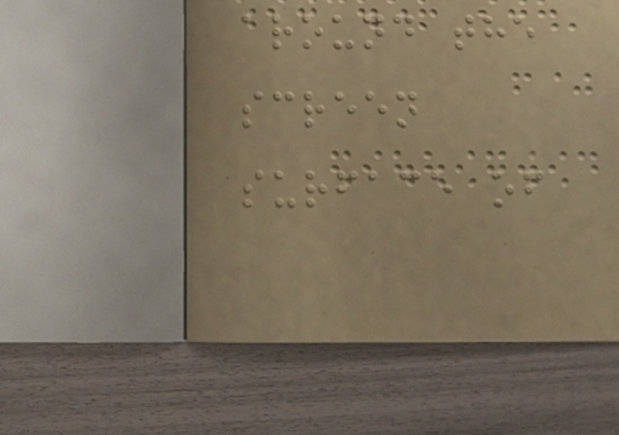around the
screen
surface of
